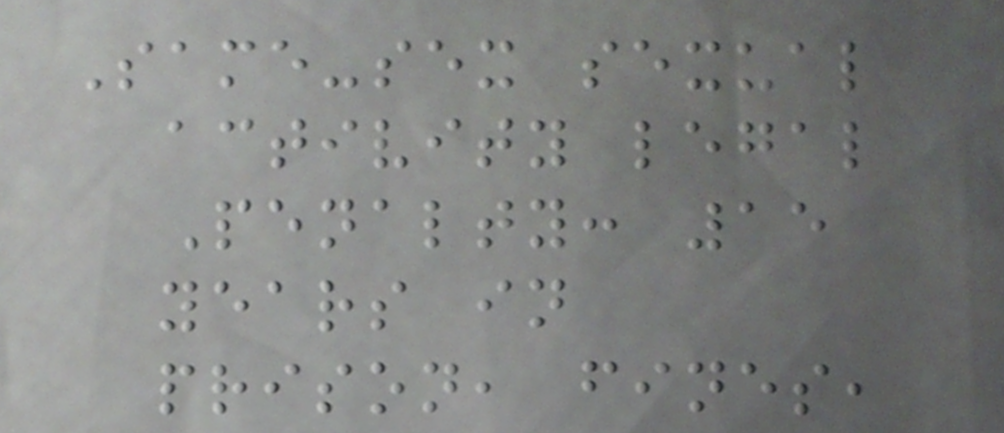Same-sex sexual
activity legal
Penalty: 15
years in
prison, fines,
